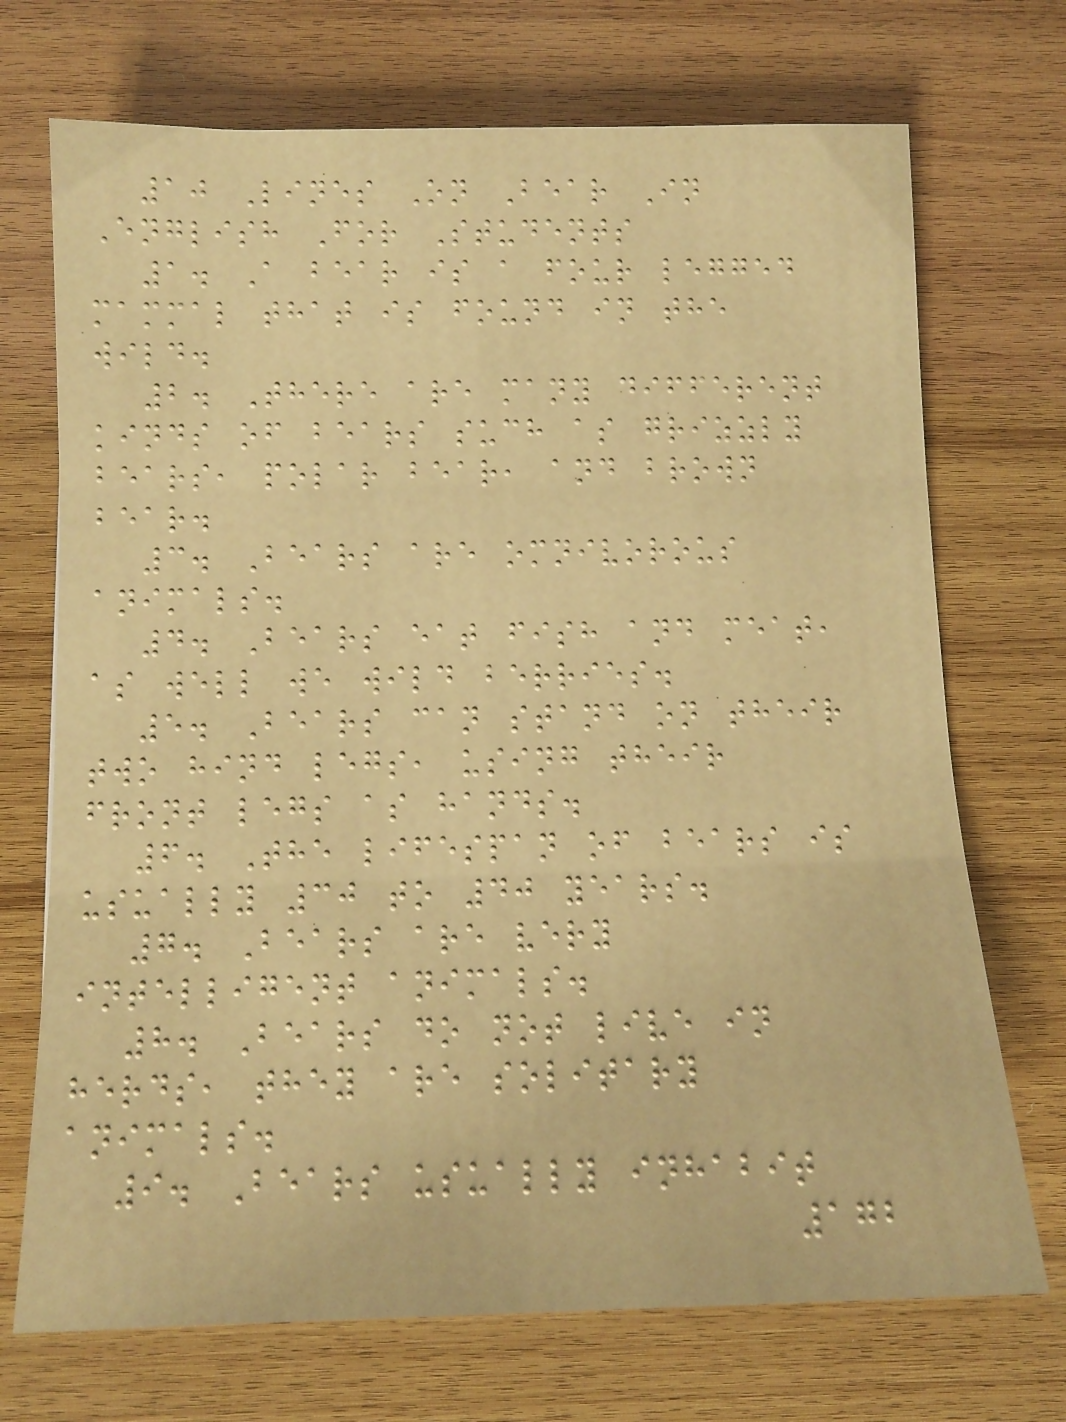10 Lines On Bear In
English For Students
1. A bear is a four legged
mammal that is found in the
wild.
2. There are many different
kinds of bears such as grizzly
bears, polar bear, and brown
bear.
3. Bears are omnivorous
animals.
4. Bears eat fish and meat,
as well we wild berries.
5. Bears can stand on their
two hind legs, using their
front legs as hands.
6. The lifespan of bears is
usually 30 to 40 years.
7. Bears are very
intelligent animals.
8. Bears do not live in
herds, they are solitary
animals.
9. Bears usually inhabit
172
